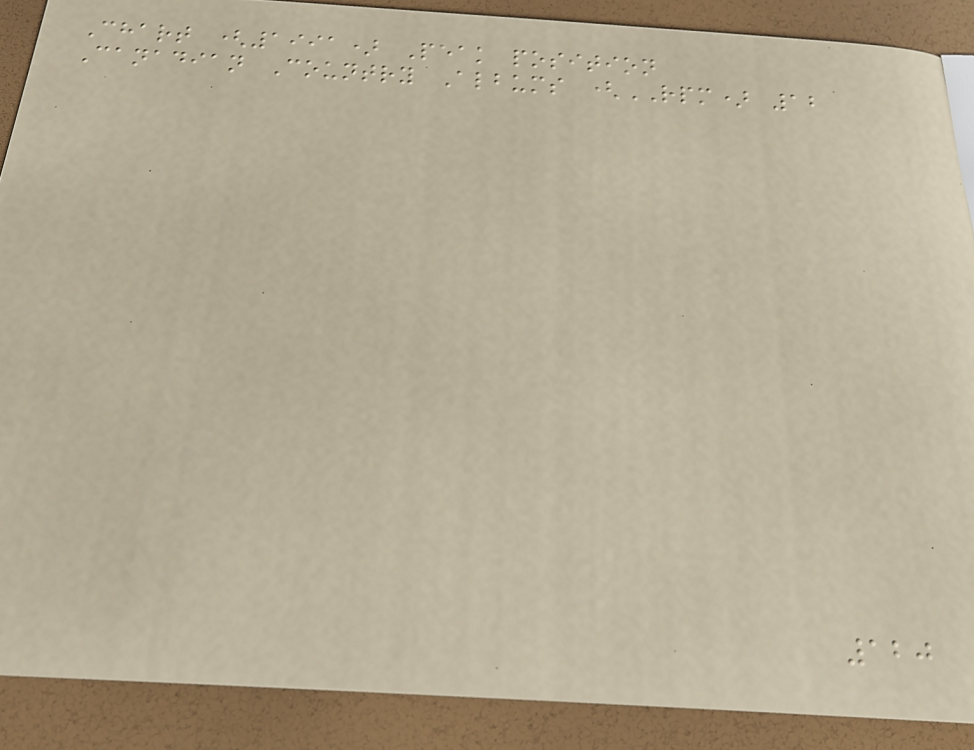Chart (1991) Peak position
Canadian Country Albums (RPM) 12
120
